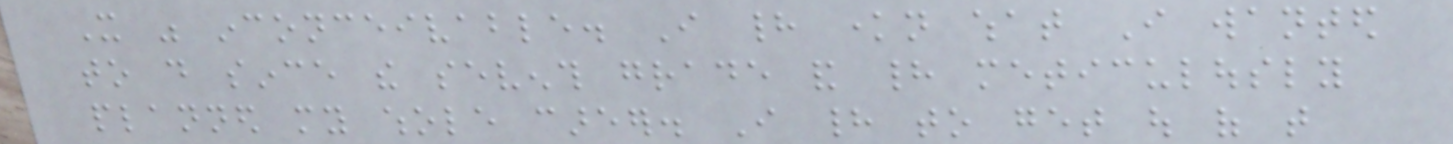It was inconceivable. I had known what I wanted
to do since the seventh grade and had meticulously
planned my whole career. I had to get out of that
